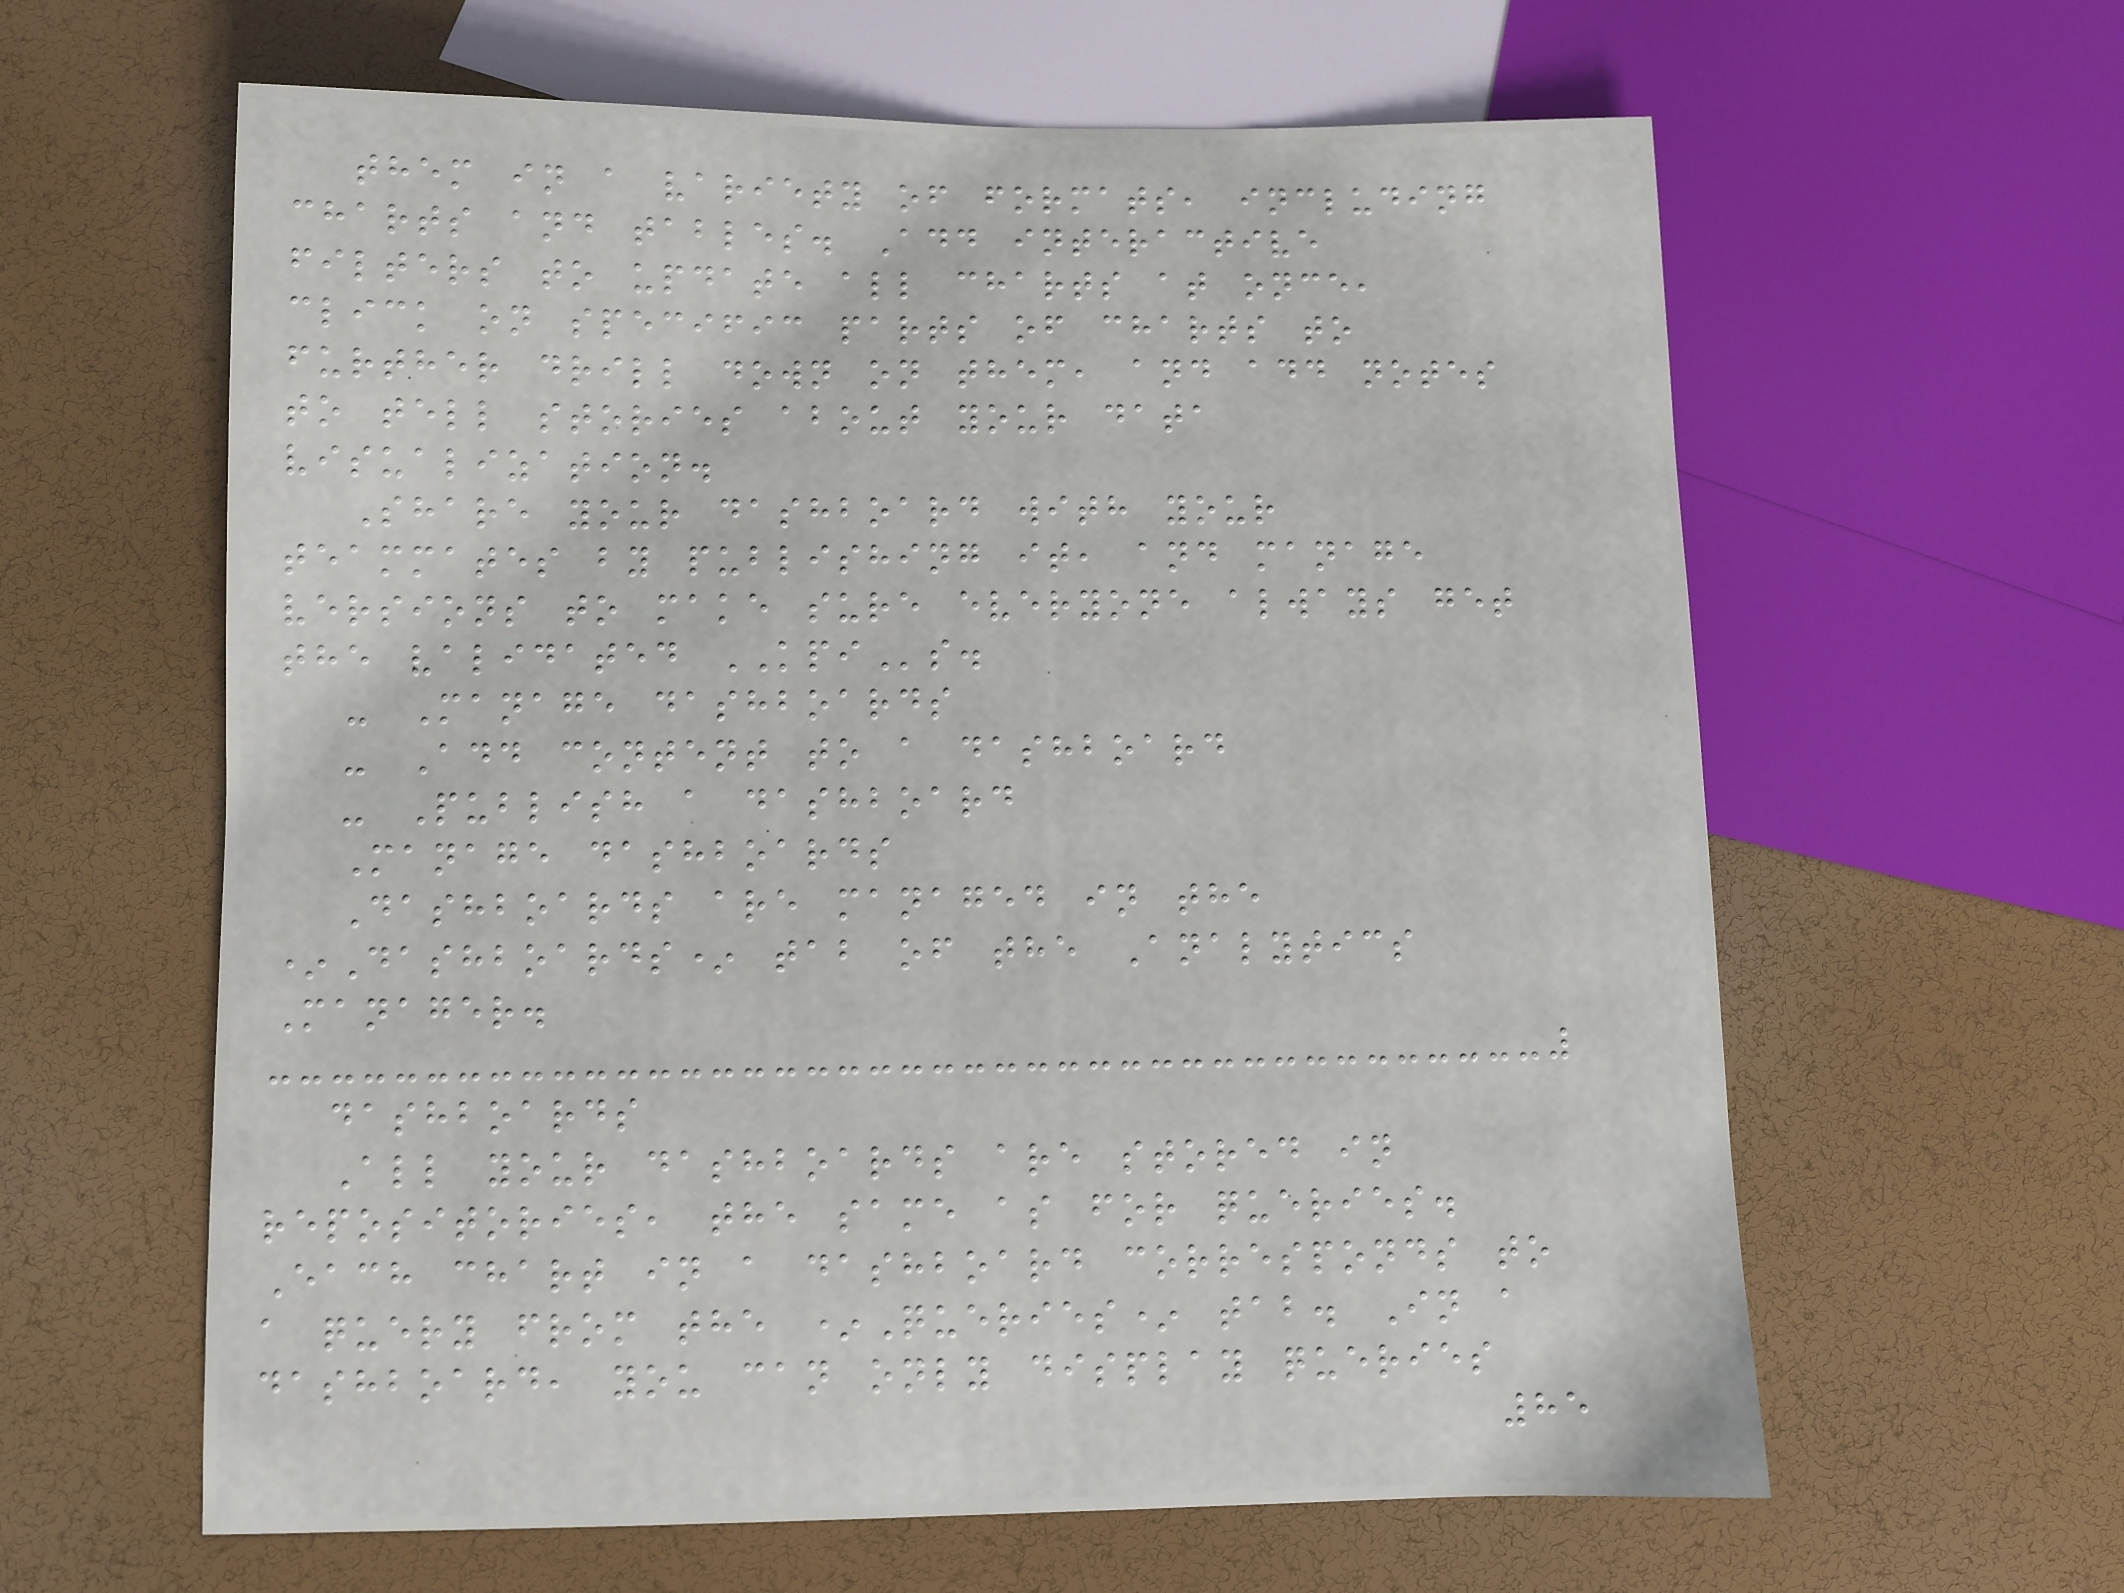them in a variety of formats, including
charts and tables. Add interactive
filters to update all charts at once,
click on specific parts of charts to
further drill down on them, and add notes
to tell stories about your data
visualization.
Share your dashboard with your
teammates by publishing it, and manage
versions to make sure everyone always get
the validated KPIs.
- Manage dashboards
- Add content to a dashboard
- Publish a dashboard
Manage dashboards
Dashboards are managed in the
*Dashboards* tab of the Analytics
Manager.
dashboards
All your dashboards are stored in
repositories, the same as for queries.
Each chart in a dashboard corresponds to
a query from the *Queries* tab. In a
dashboard, you can only display queries
85
